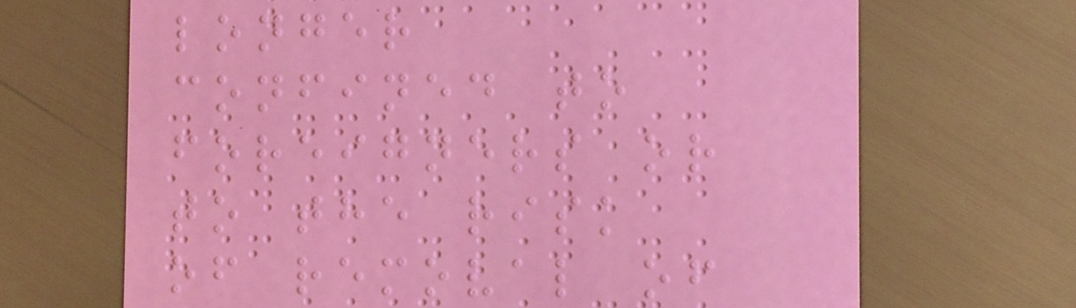longer
confined to
foreigners or
to the risk
of removal of
